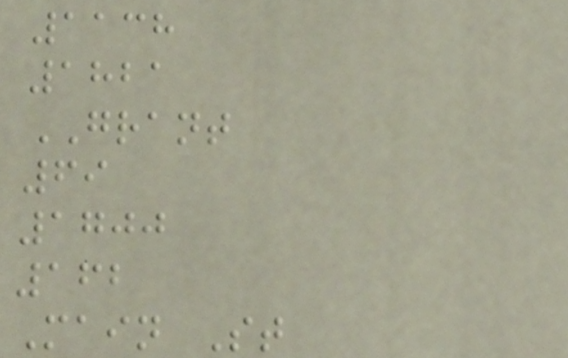1138
1821
GRANT
69
1700
162
Main St
